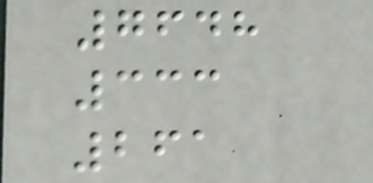7648
333
261
